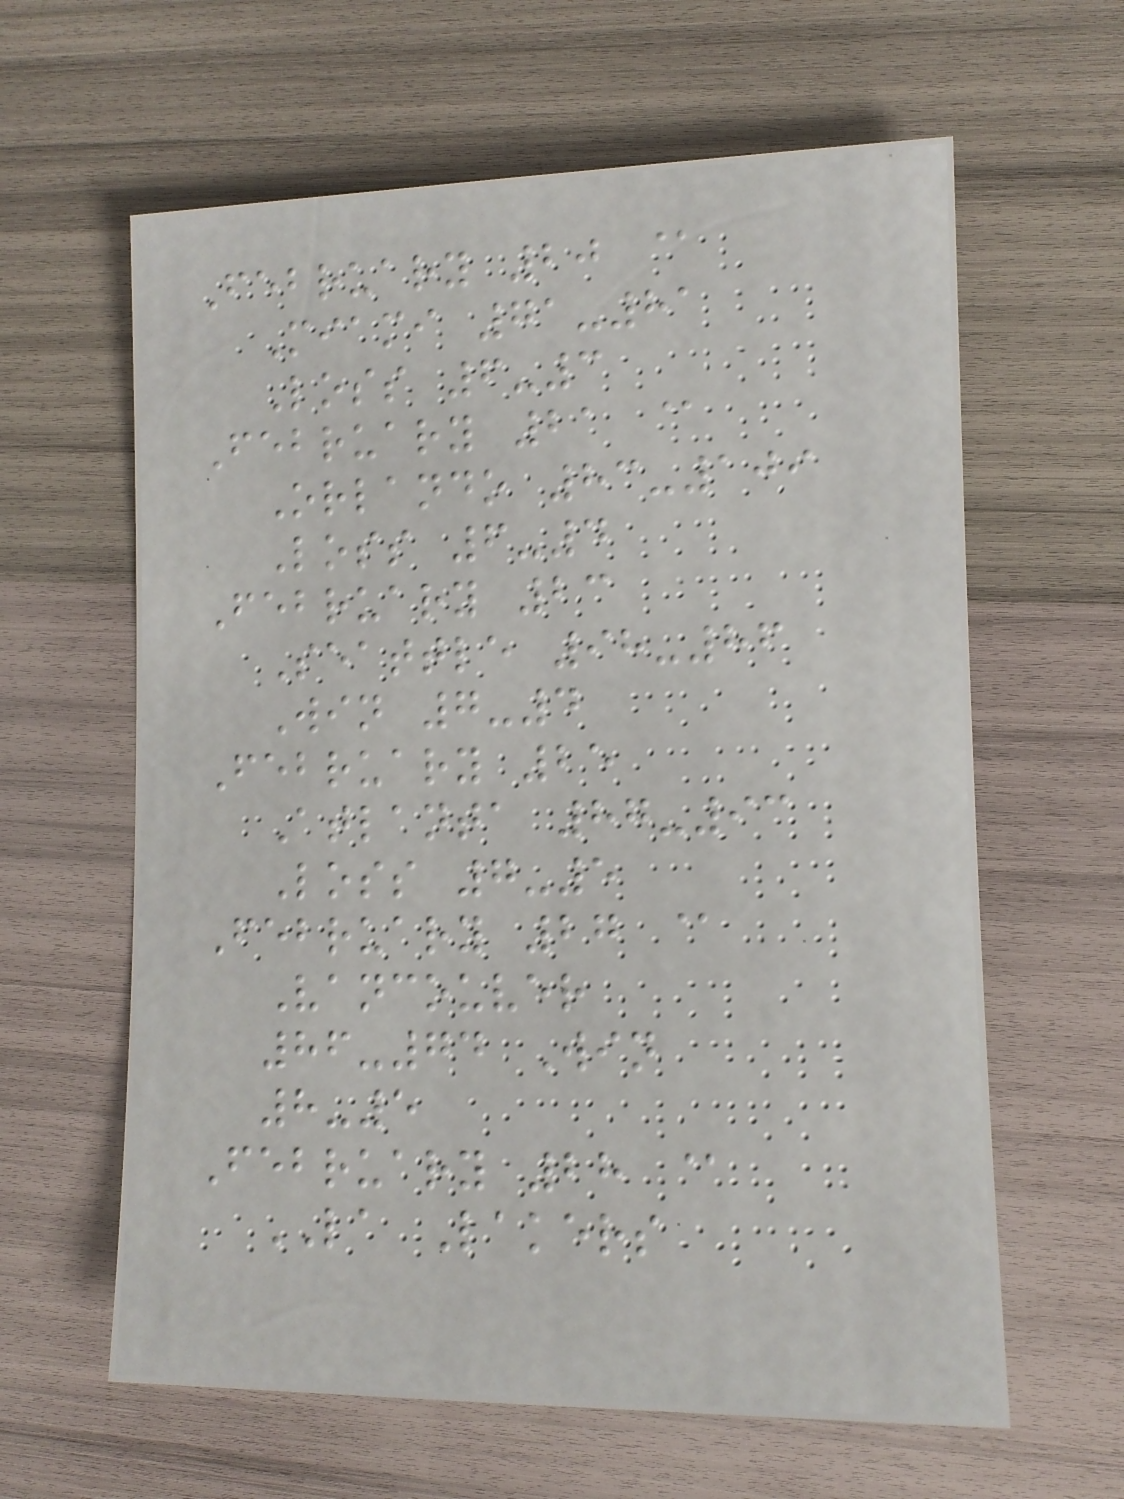February 20 @
Miami 71-81
Loss 6-3
February 21 @
Orlando 83-109
Loss 6-4
February 23
Seattle 98-86
Win 7-4
February 25
Atlanta 87-93
Loss 7-5
February 27 @
Vancouver
86-74 Win
8-5
February 28 @
LA Lakers
